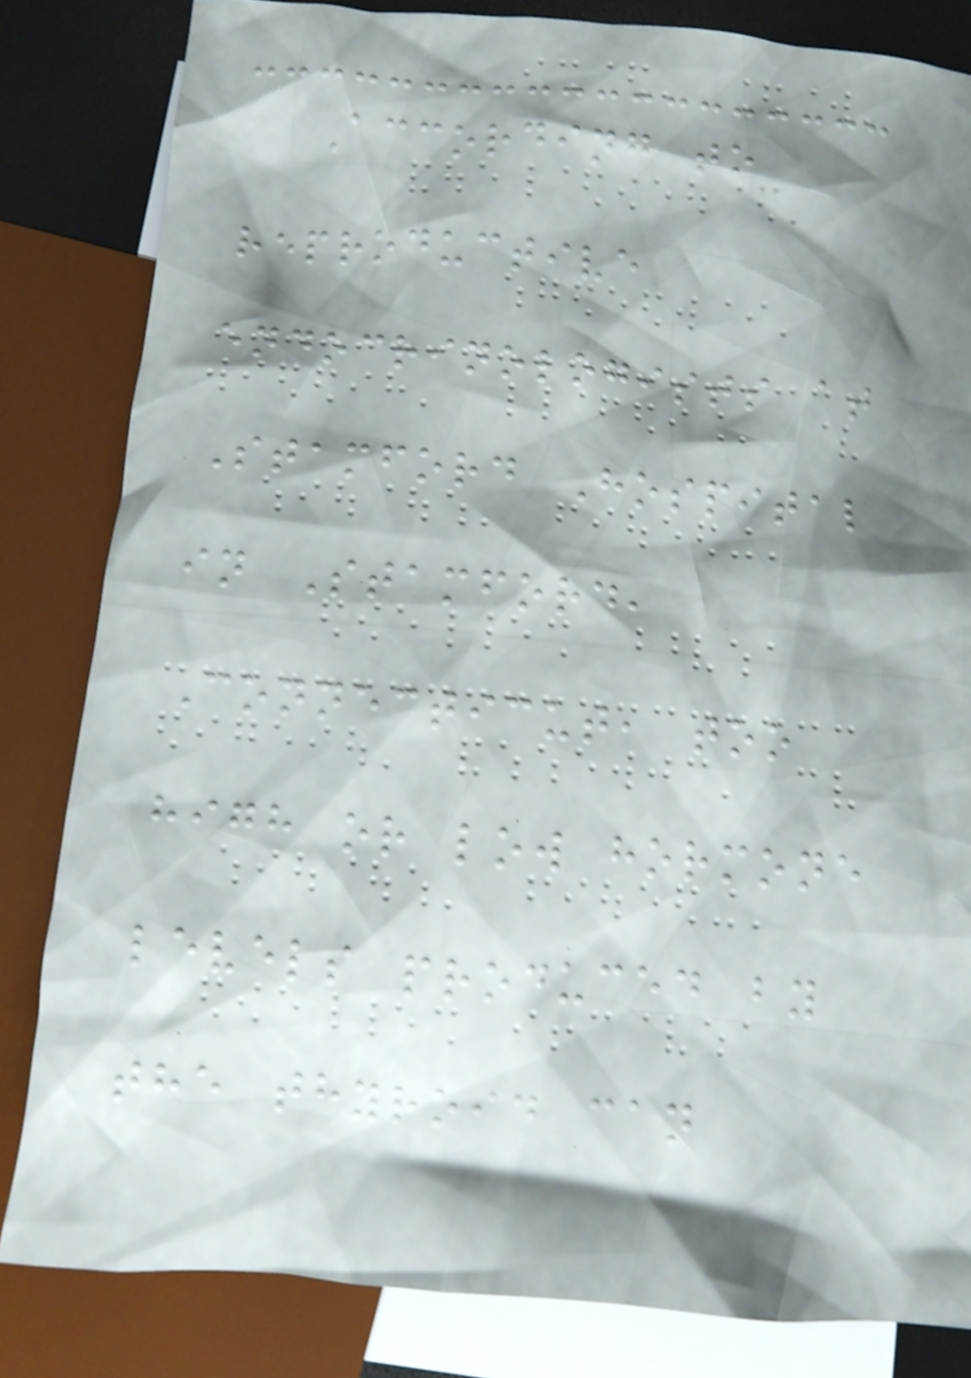According to
reproductive
endocrinologists at
Stamford Hospital
in Stamford,
Connecticut, too
high or low hormone
levels produced by
the thyroid can
